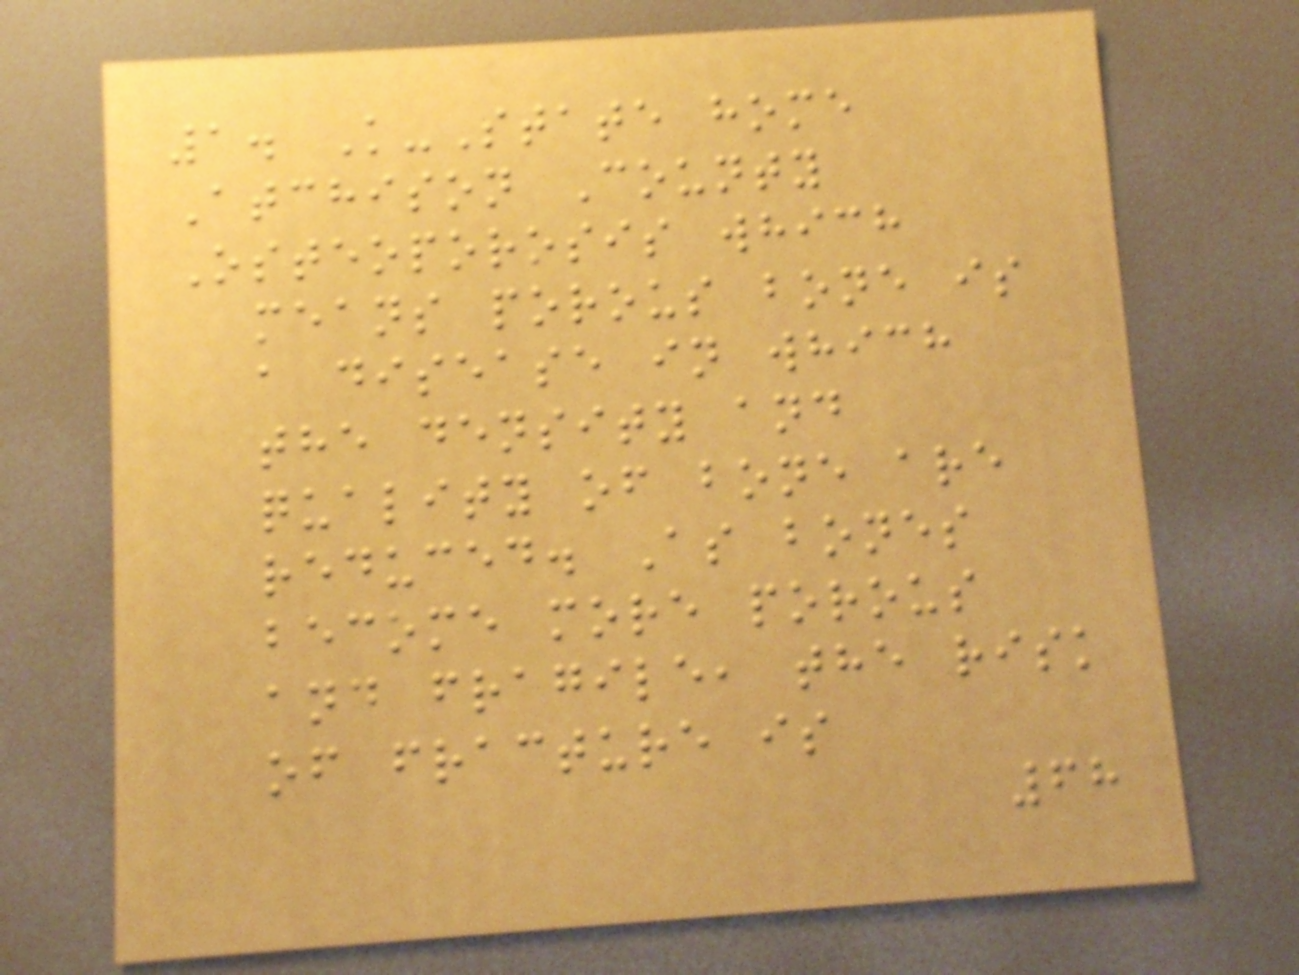1. K-State home
Atchison County
Osteoporosis which
means porous bone is
a disease in which
the density and
quality of bone are
reduced. As bones
become more porous
and fragile, the risk
of fracture is
68
